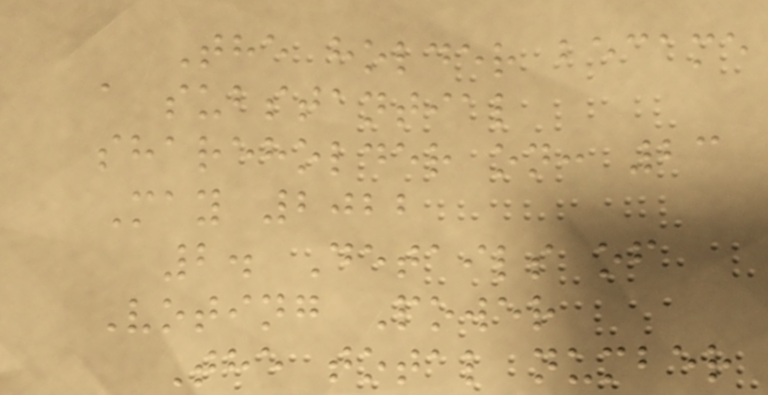The holder became
a substantial
shareholder on: 23
May 2022
2. Details of
Voting Power
The total number
